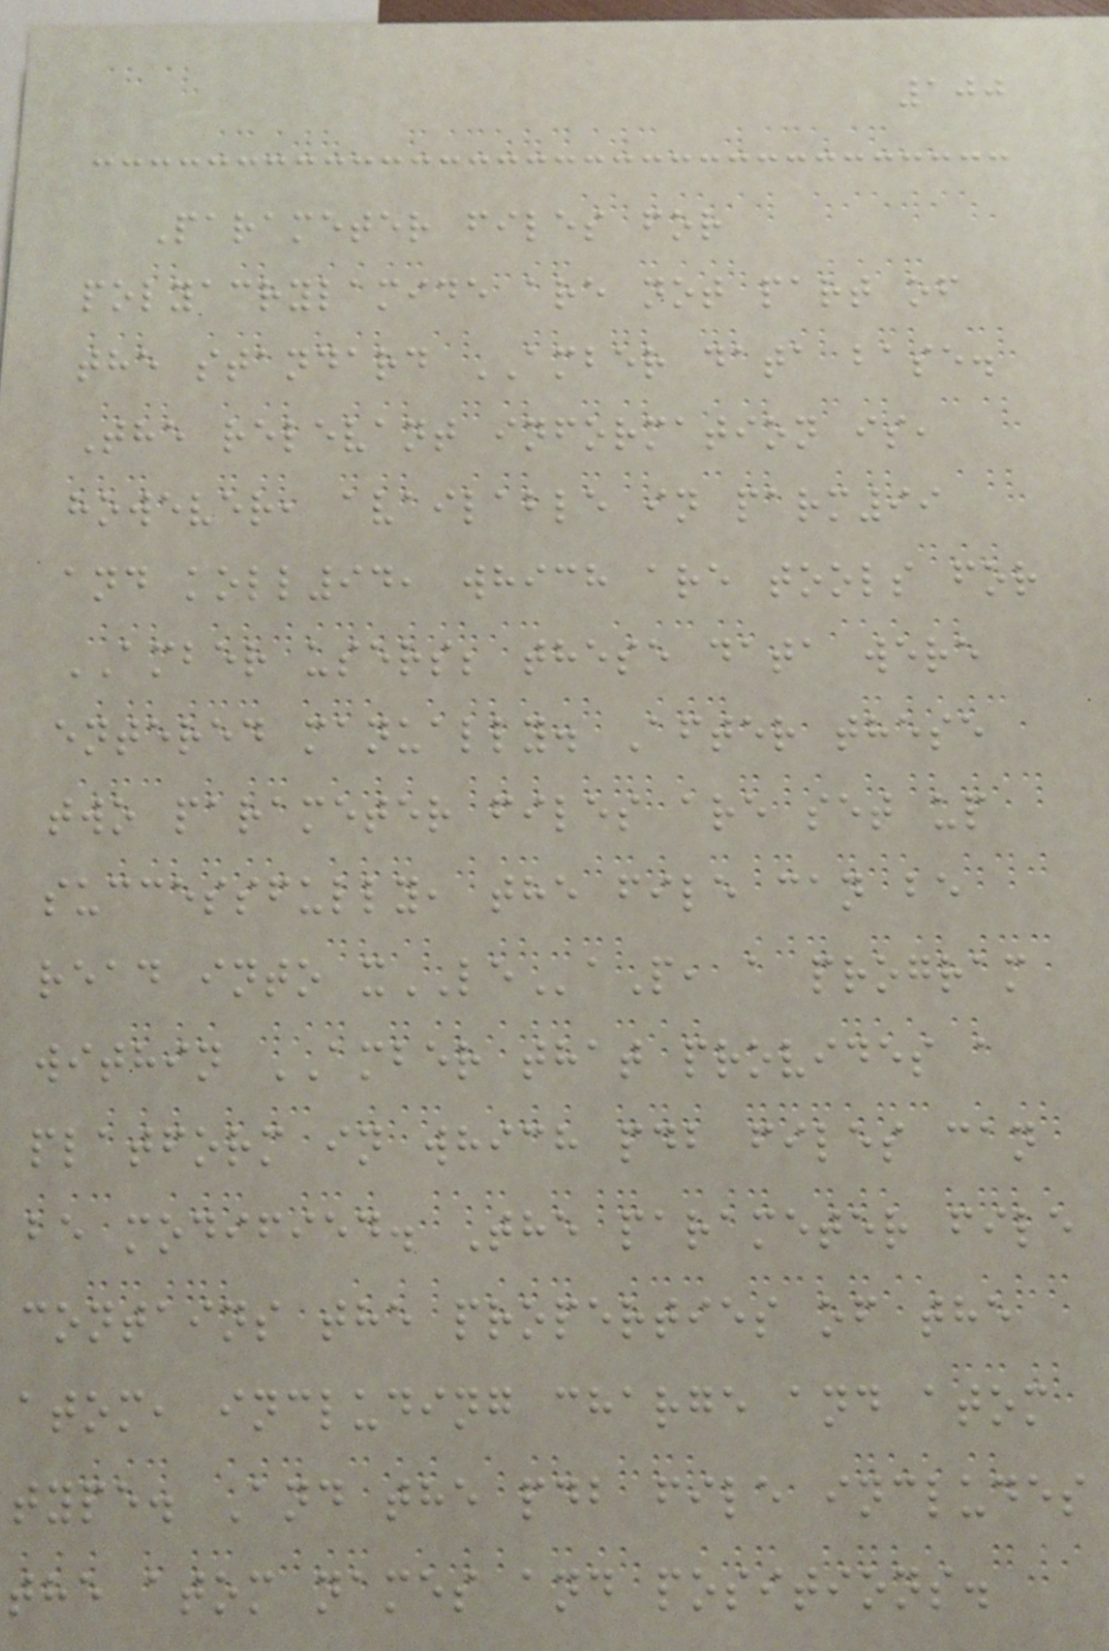100
Parameter files for
polyacrylamide are not part of
the standard AMBER data base.
The relevant information is,
however, available in parm99
and koll94, which are tools for
AMBER users; these data were
entered manually. After these
two parameter files are set up
successfully, the file can be
read into xLEaP, a program
within AMBER that provides a
platform in which pdb files can
be modified. The parameter file
contains the properties of the
atom, including charge and atom
type. And the pdb file includes
the atom names and positions.
